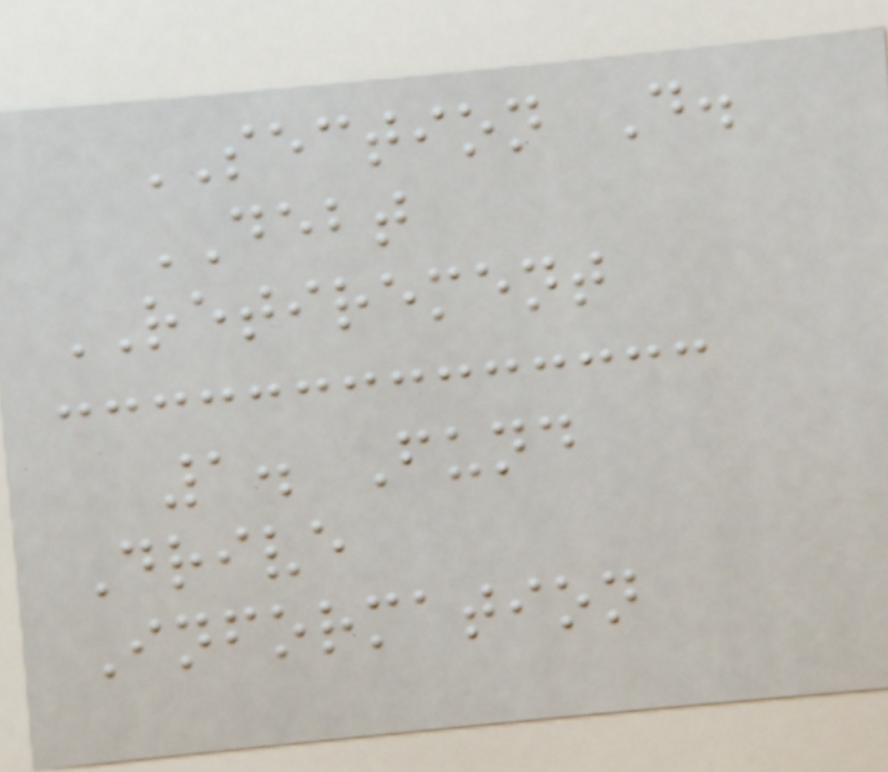SECTION D.
DEBT
RETIREMENT
1. Fund
Drive
Information
